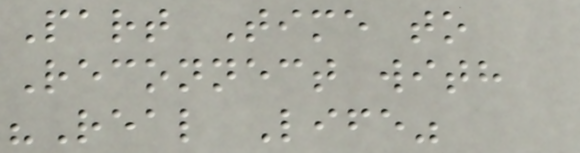Part Time to
Reconnect with
"Real Life"
